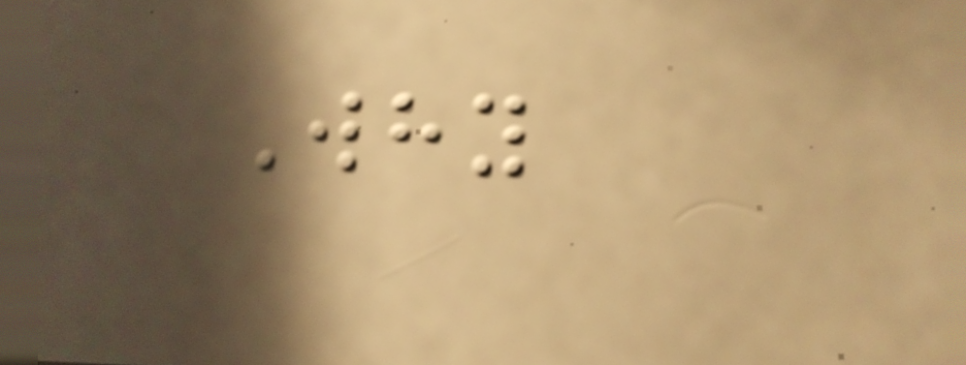Why
